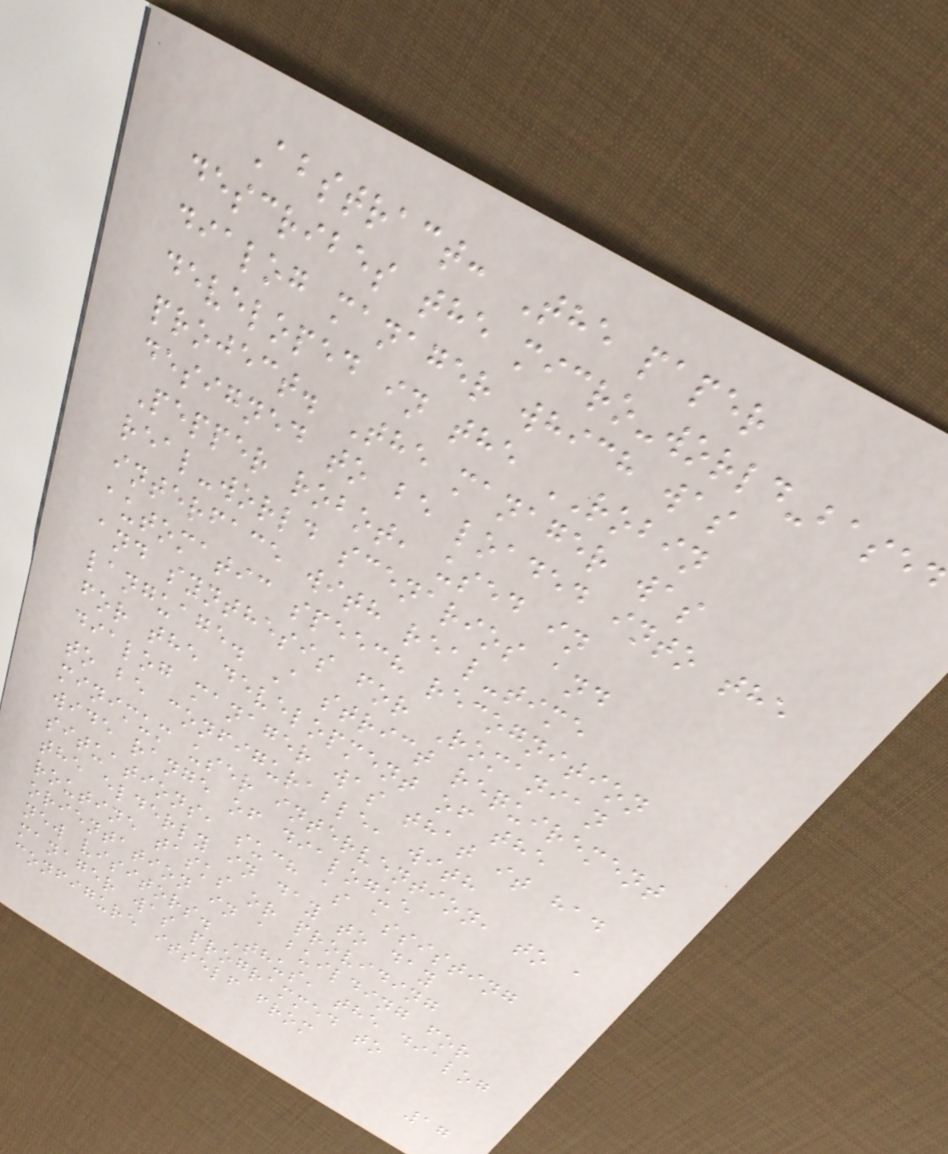Abstract: The paper
describes the micro-world-based
dialog manager which was
developed in the ROBIN
project. The manager was
designed to be loaded into the
Pepper robot, used in
real-world scenarios and
interface with real-time
automatic speech recognition
and synthesis for Romanian
language. A strict requirement
for the development of the
dialog manager was that it had
to be configurable, with
minimum user intervention, to a
wide range of dialogue
situations, such as assisting
the elderly in day to day
routine tasks or providing
orientation in a building for
new visitors. Thus, the dialog
manager was programmed to
configure itself from
17
